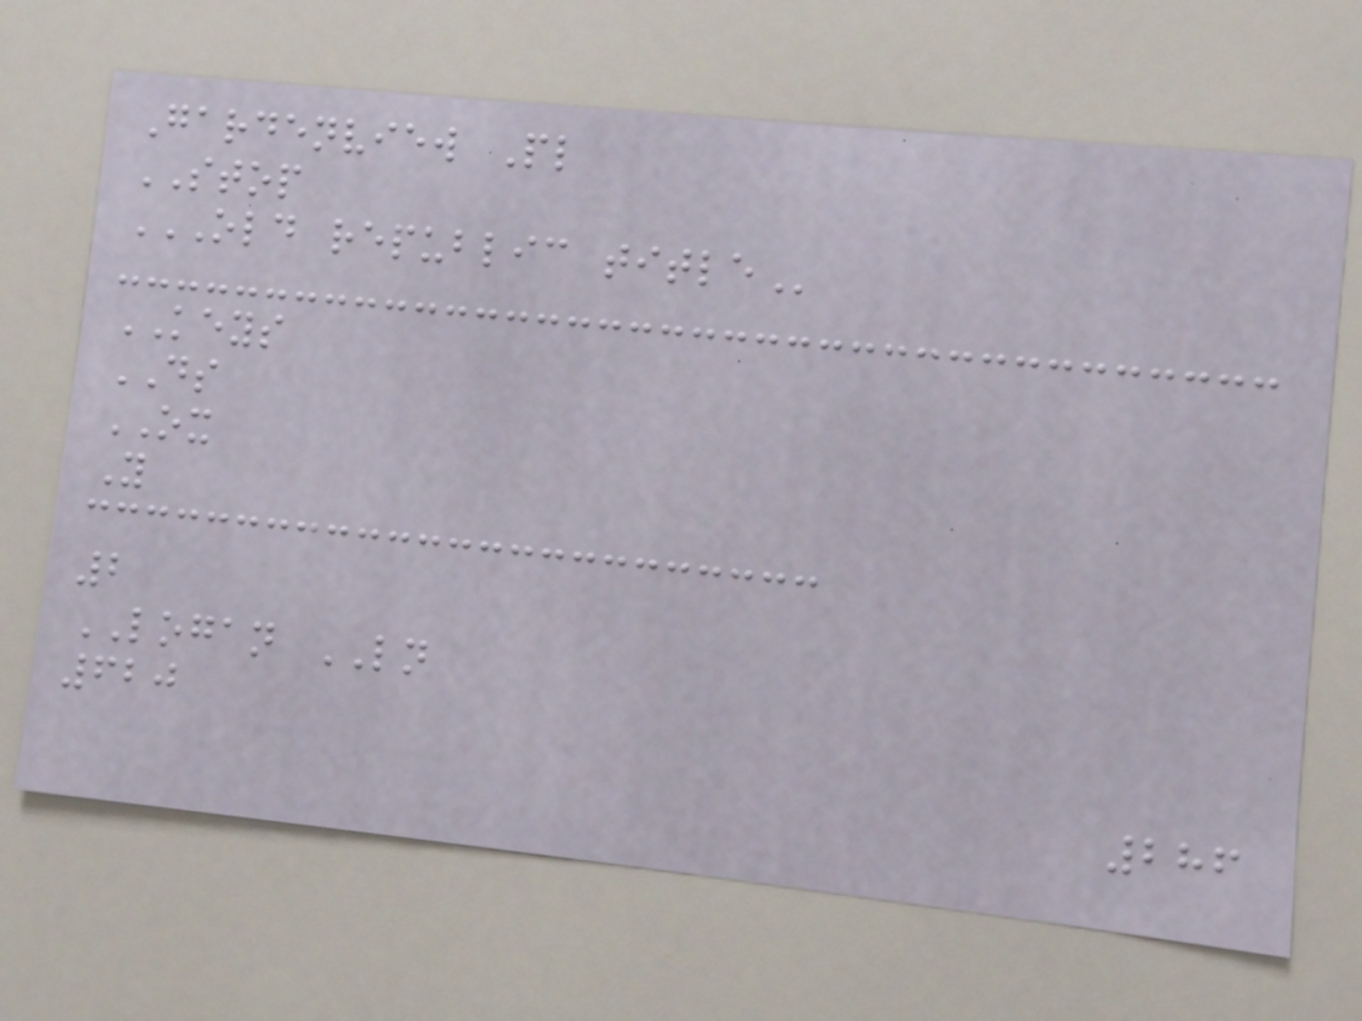Gardenview Pl
STOP
OLD REPUBLIC TITLE
KEYS
DS
OX
Y
2
LOGAN LN
620
286
